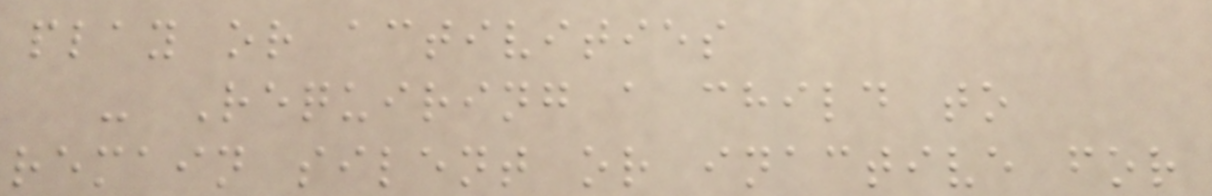play or activities
- Requiring a child to
remain silent or inactive for
